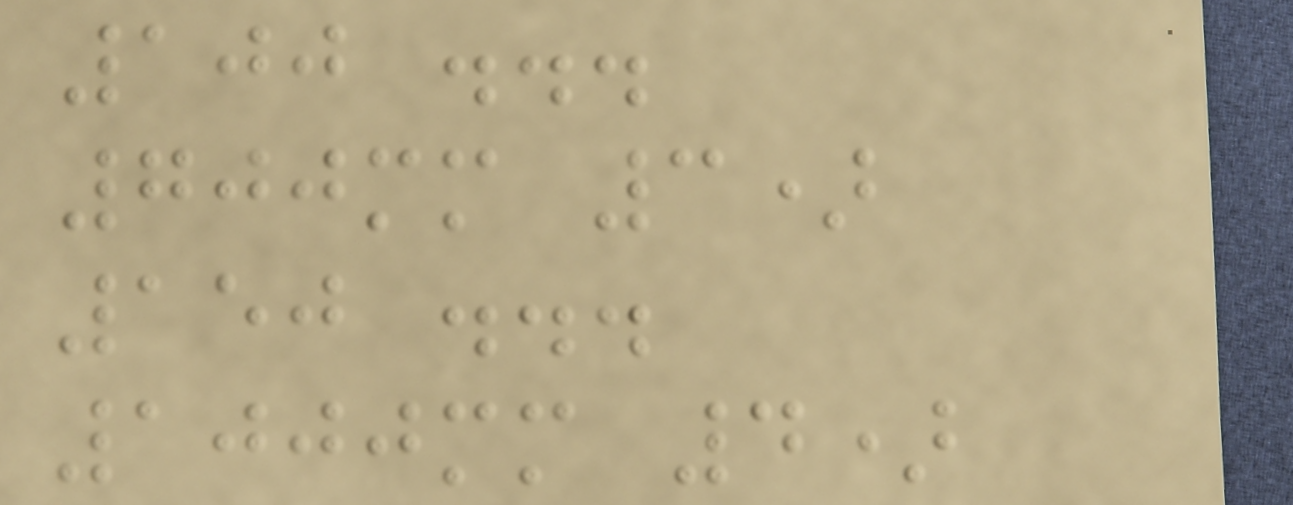100 ...
700mm 3)
150 ...
1000mm 4)
